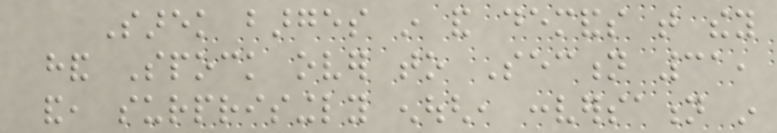Sarek barges in and demands that they
hand Spock over to Section 31,
and, surprisingly enough, conversation in
